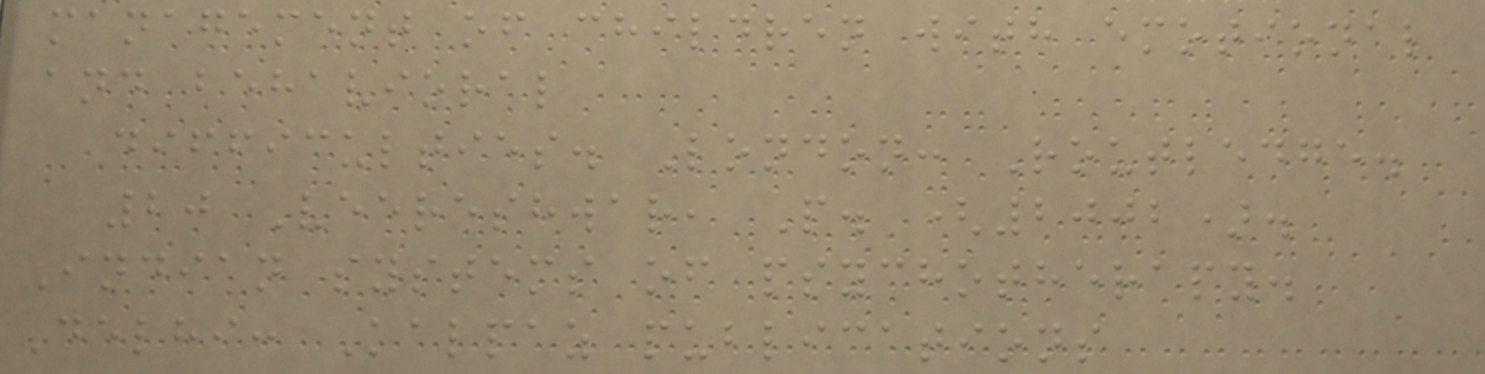management of children with emotional
and behavioral
difficulties. London: Routledge.
20 Veereshwar, P. (2002).
Indian systems of psychotherapy.
Delhi: Kalpaz publications
